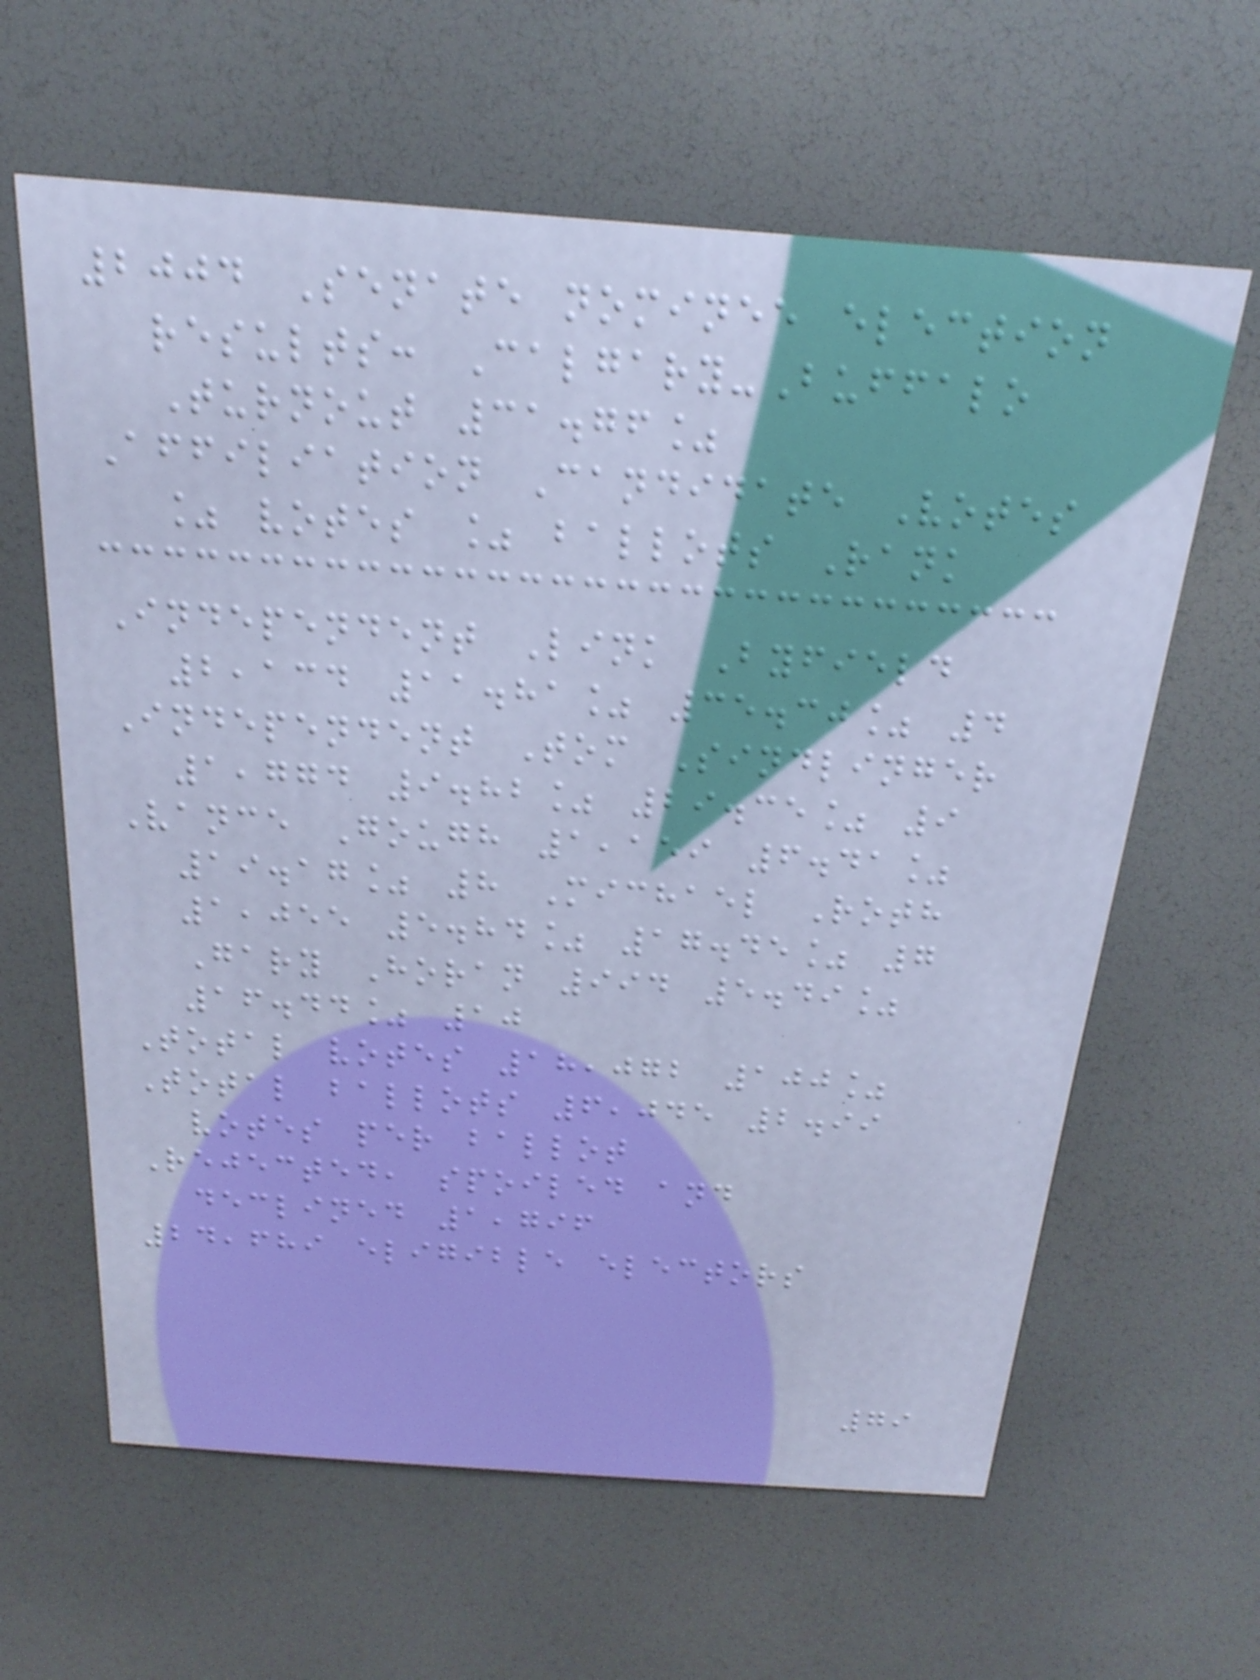2004 Senate nominee election
results: Calgary-Buffalo
Turnout 31.76%
Affiliation Candidate Votes
% votes % ballots Rank
Independent Link Byfield
2,134 11.81% 35.30% 4
Independent Tom Sindlinger
1,774 9.82% 29.35% 9
Vance Gough 1,159 6.41%
19.17% 8 Michael Roth
1,055 5.84% 17.45% 7
Gary Horan 994 5.49%
16.44% 10
Total votes 18,072 100%
Total ballots 6,045 2.99
votes per ballot
Rejected, spoiled and
declined 1,796
24,689 eligible electors
79
